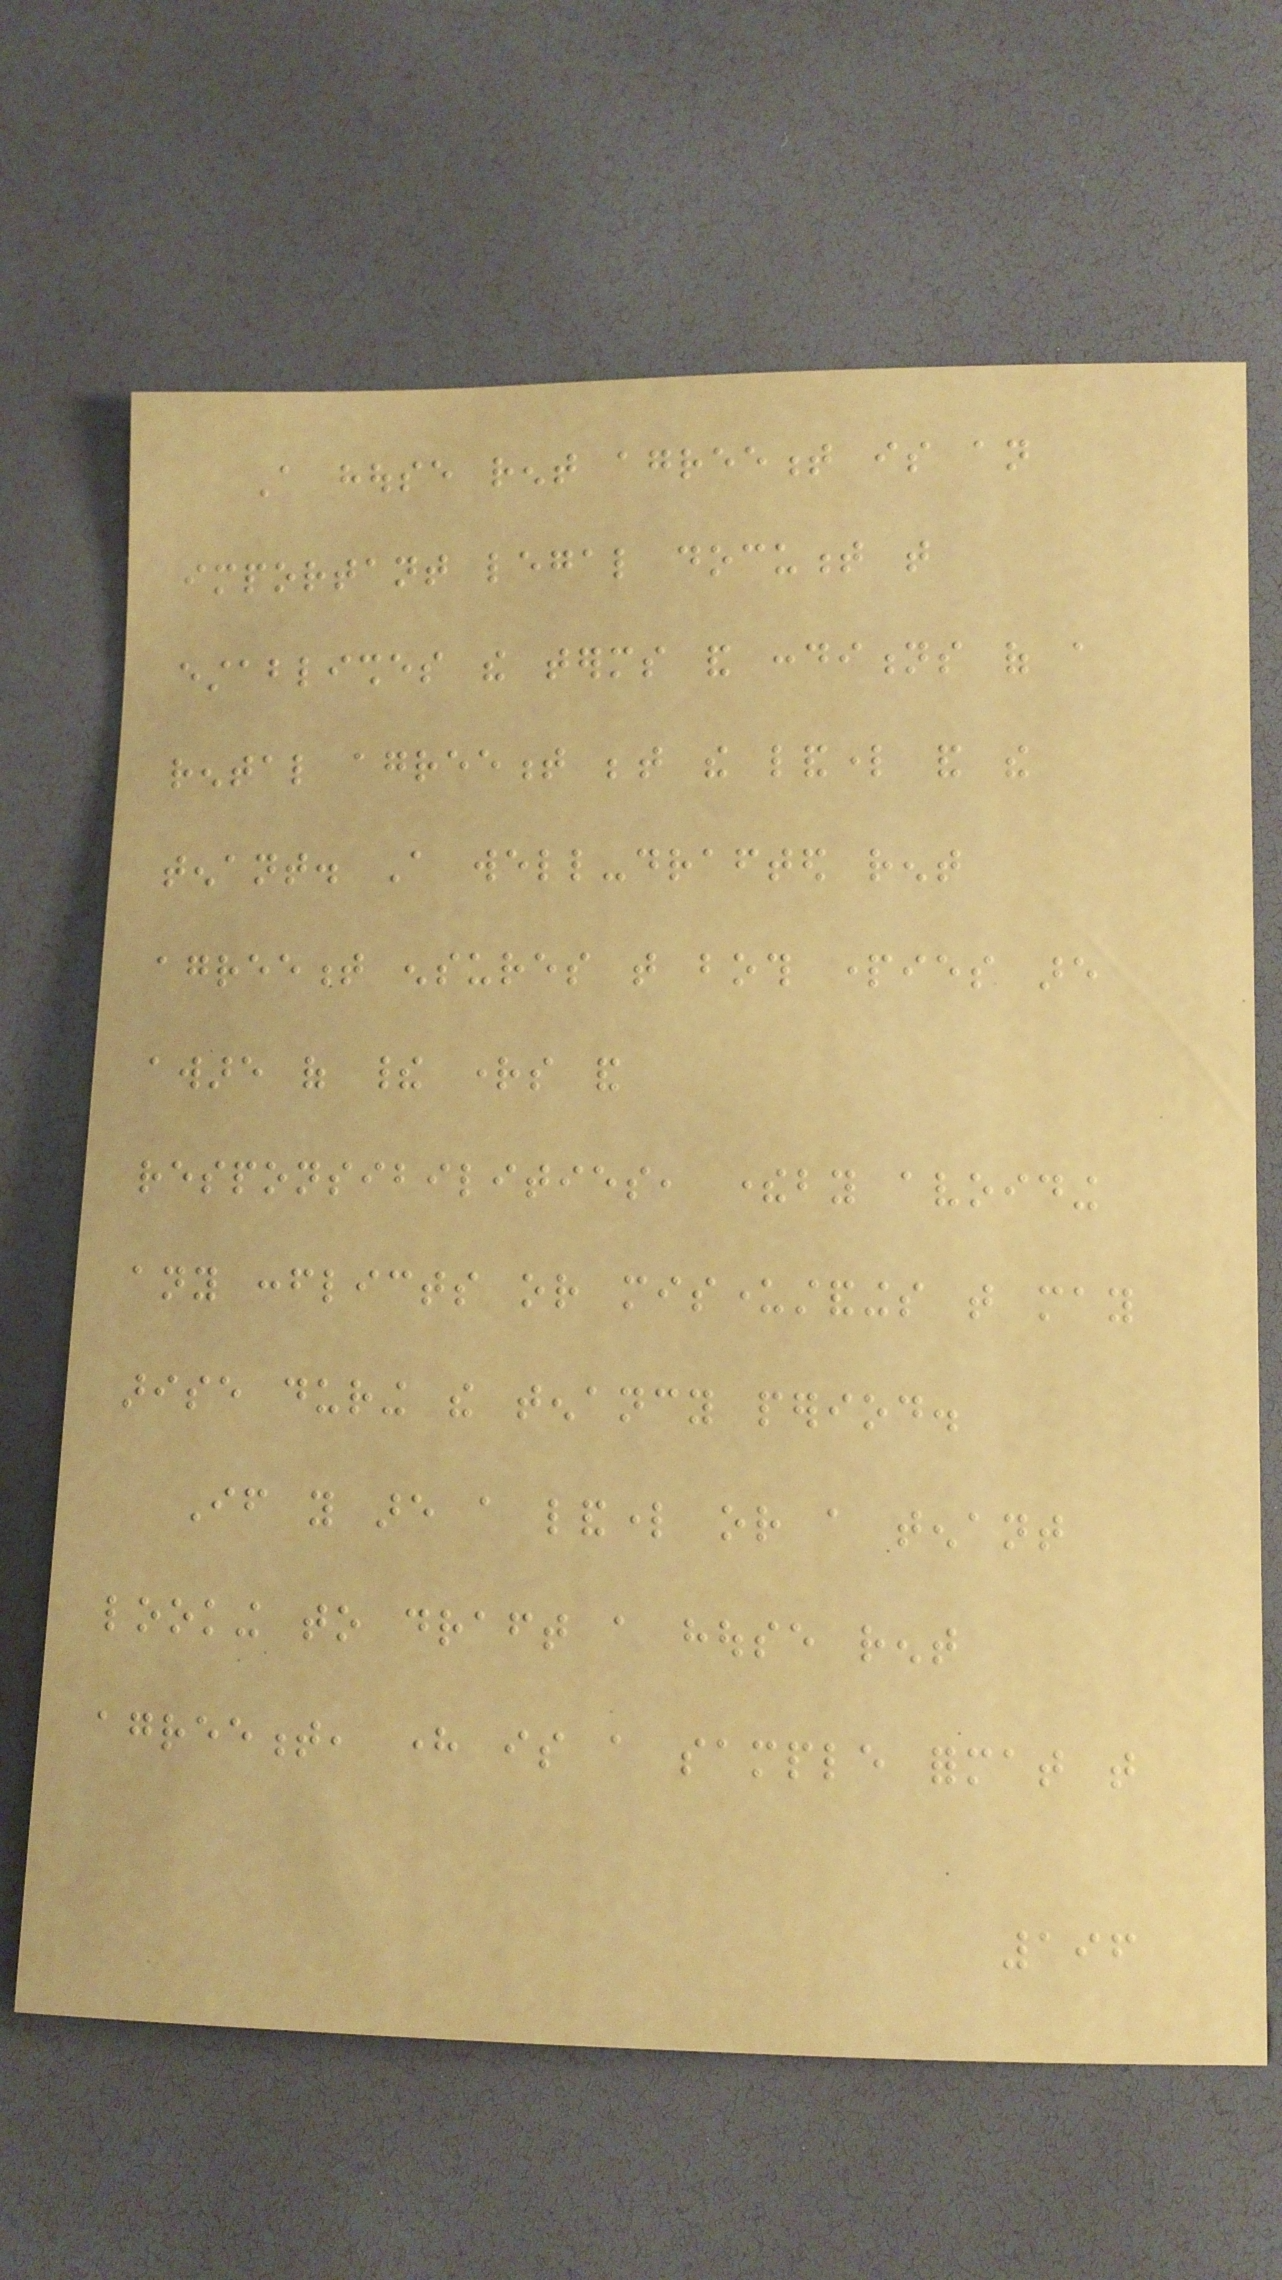A house rent agreement is an
important legal document that
establishes the terms and conditions of a
rental agreement between the landlord and the
tenant. A well-drafted rent
agreement ensures that both parties are
aware of their rights and
responsibilities, thereby avoiding
any conflicts or misunderstandings that may
arise during the tenancy period.
If you are a landlord or a tenant
looking to draft a house rent
agreement, here is a sample format that
196
